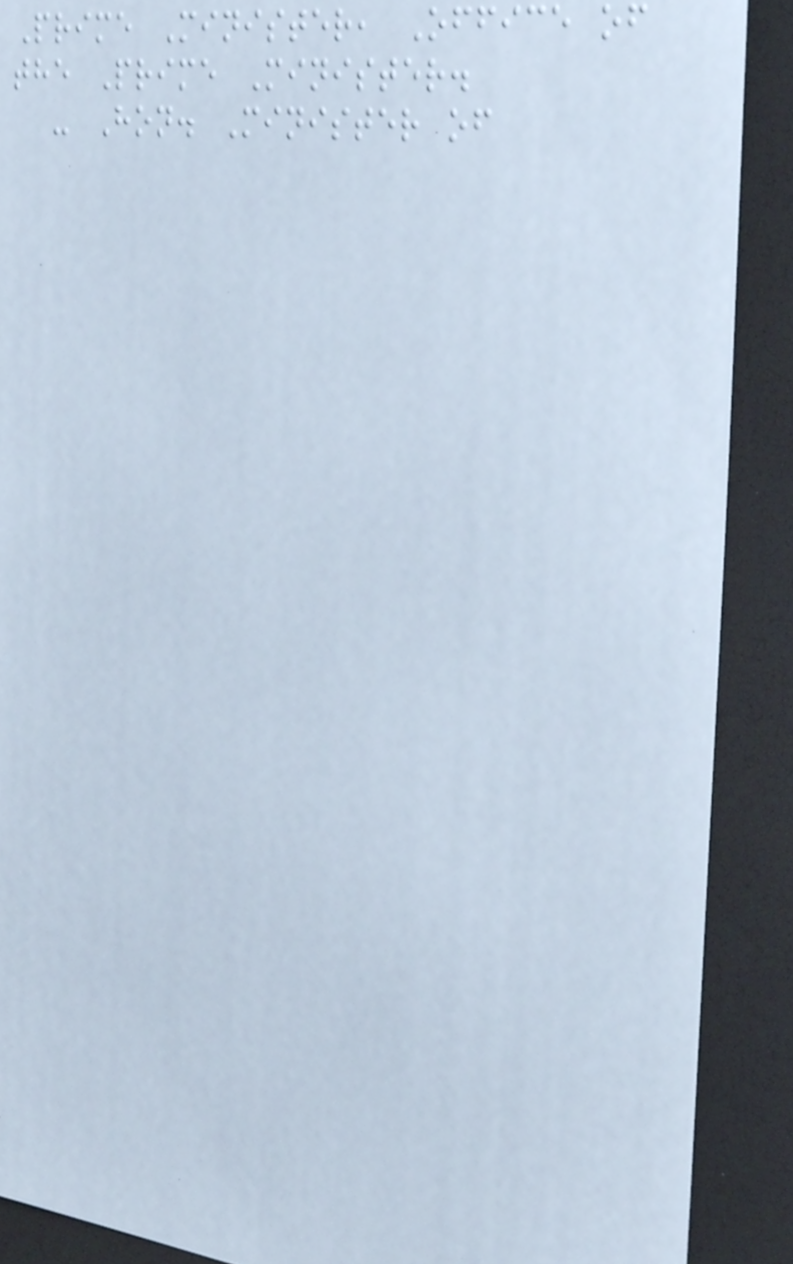Prime Minister, Office of
the Prime Minister.
- Hon. Minister of
